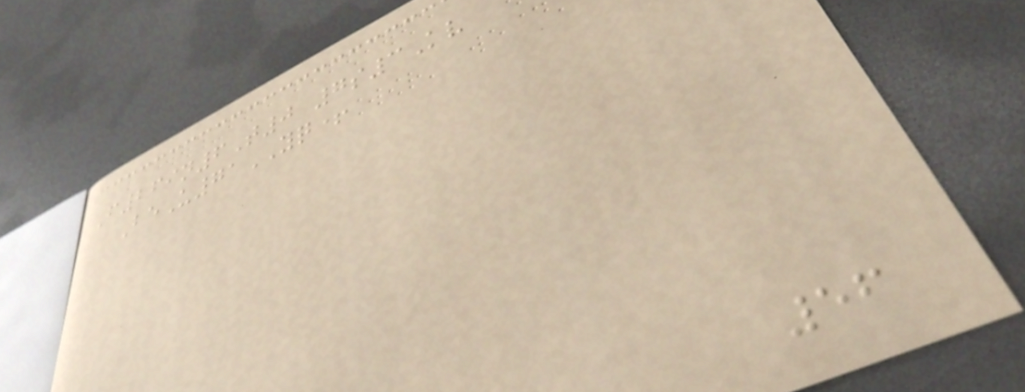F269n6T0 7s3Kv
BeU71YQ+
56
